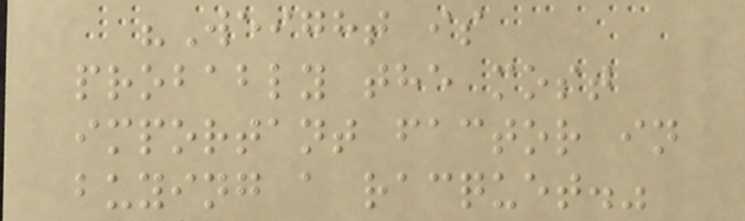"Weight is
probably the most
important factor in
buying a racquet."
